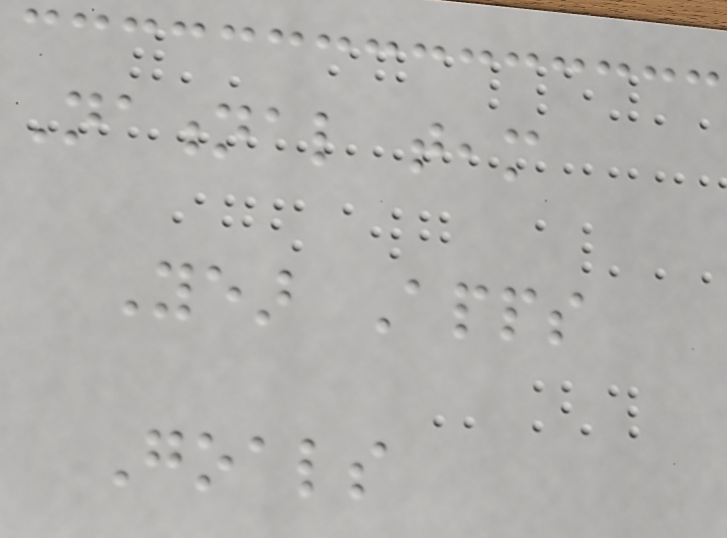National team
Year Apps
Goals
